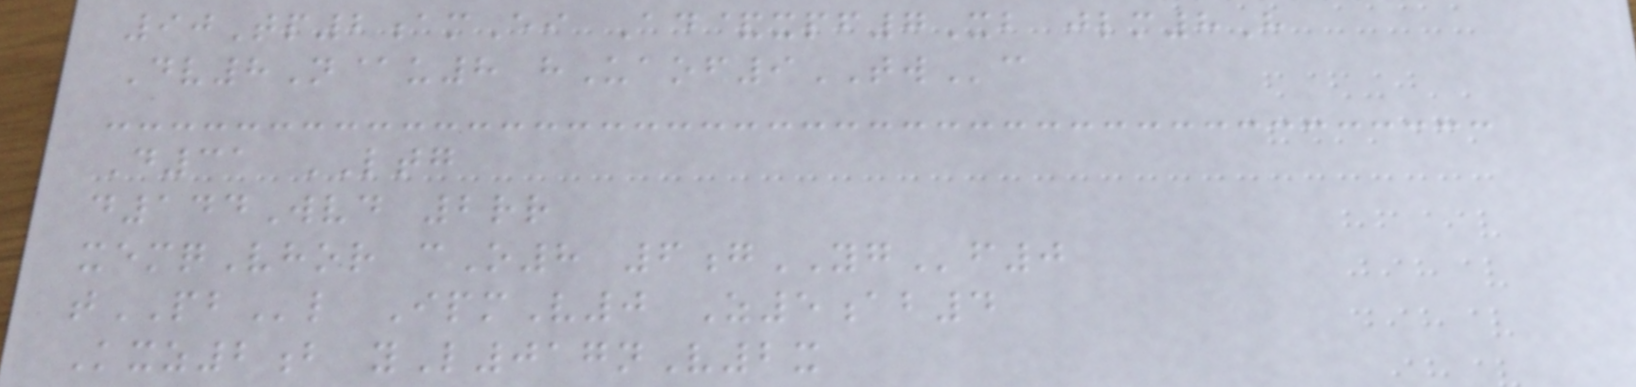90Tp2amEi Ad&xpf7Xb jlm8H
Dv8N@u8 hUaof9TWc
D31 LTG
d144Wvd 2rr
xemqVhor cO8 6gYGf0
tPBl IpmV0 Z5ab4
Kxz2b yL017nV2x
